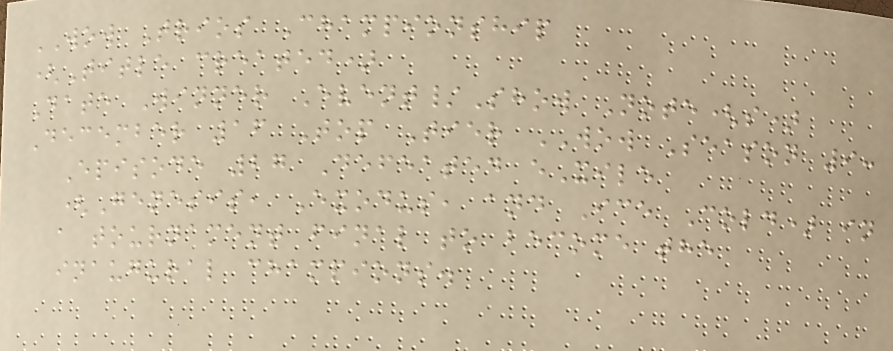WOW Trios Championship
(Title created)
Date Winner Event/Show Note(s)
December 16 Top Tier WOW Season 9:
Episode 27 Defeated eXile
(Genesis, Exodus, and Ice Cold) in
a tournament final to become the
inaugural champions.
